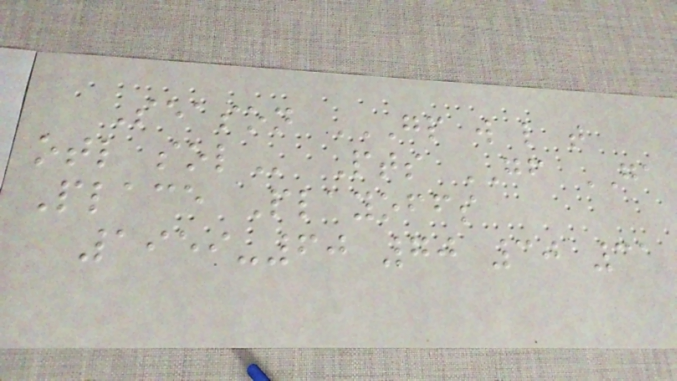Season GP W L T
OTL SOL Pts GF GA
Place Playoffs
1959-60 70 30 31
